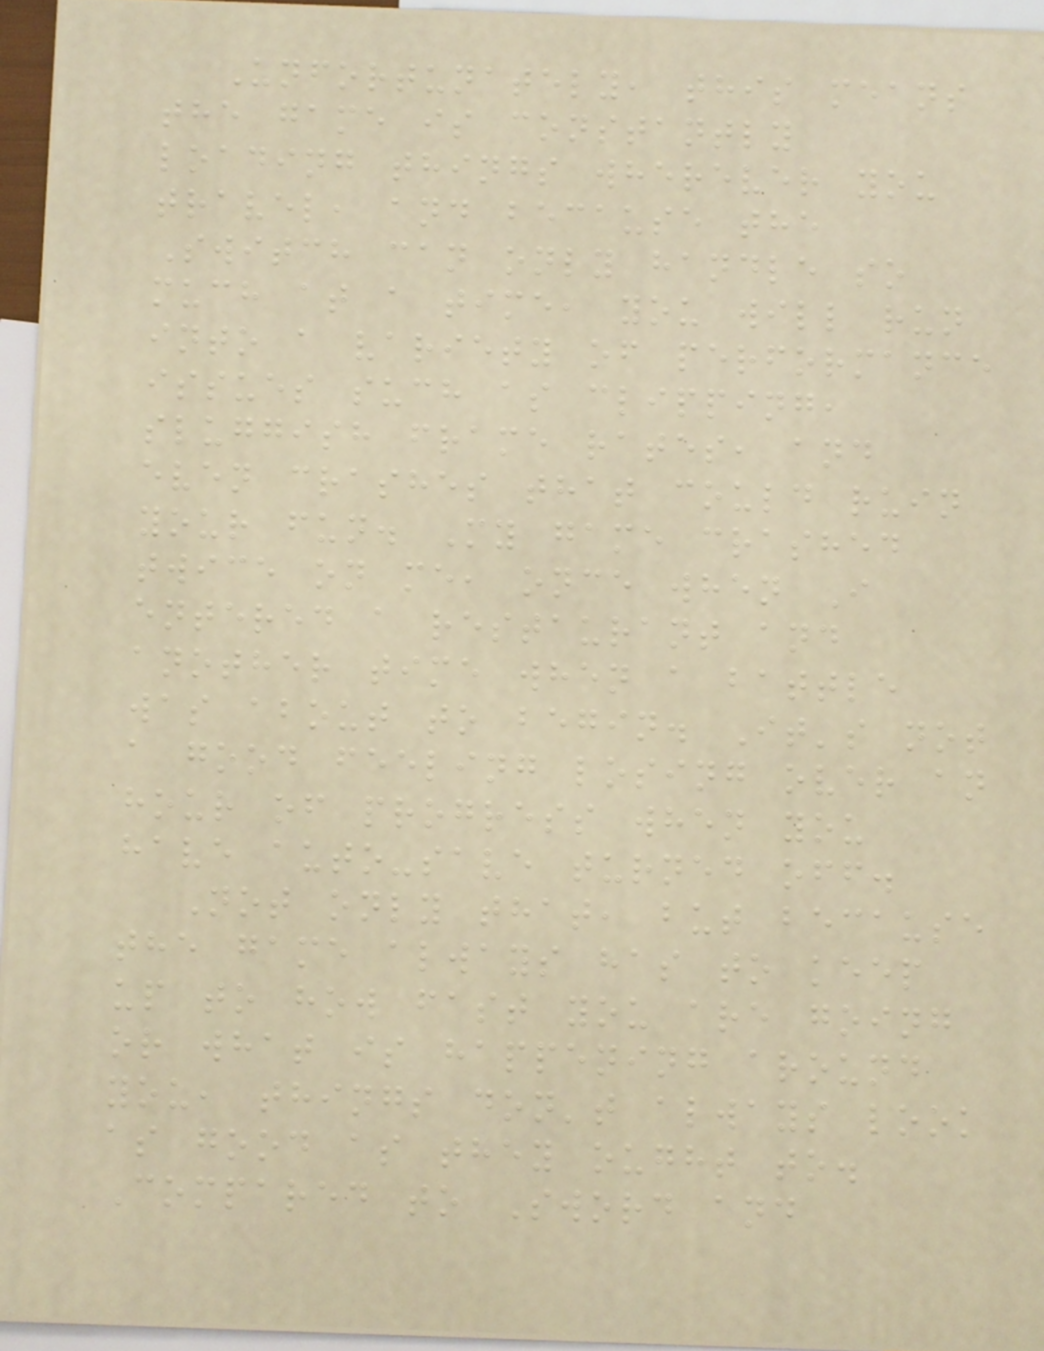Unfortunately, this means
the game is constantly
loading things wherever you
travel, and because the
Switch can only handle so
much at a time, you will run
into a variety of performance
issues such as clipping,
sluggish frame rates, and
even crashes that could ruin
your fun. My game crashed
twice on me, once when I
entered a restaurant and
another time when a battle
was about to begin. It's not
a good feeling losing over an
hour of progress when you
have auto-save turned off.
Not only that, but because
the game always has to keep
up to how fast you are going
or what is happening around
you, things don't always look
as good as they ought to.
Compared to Sword and
